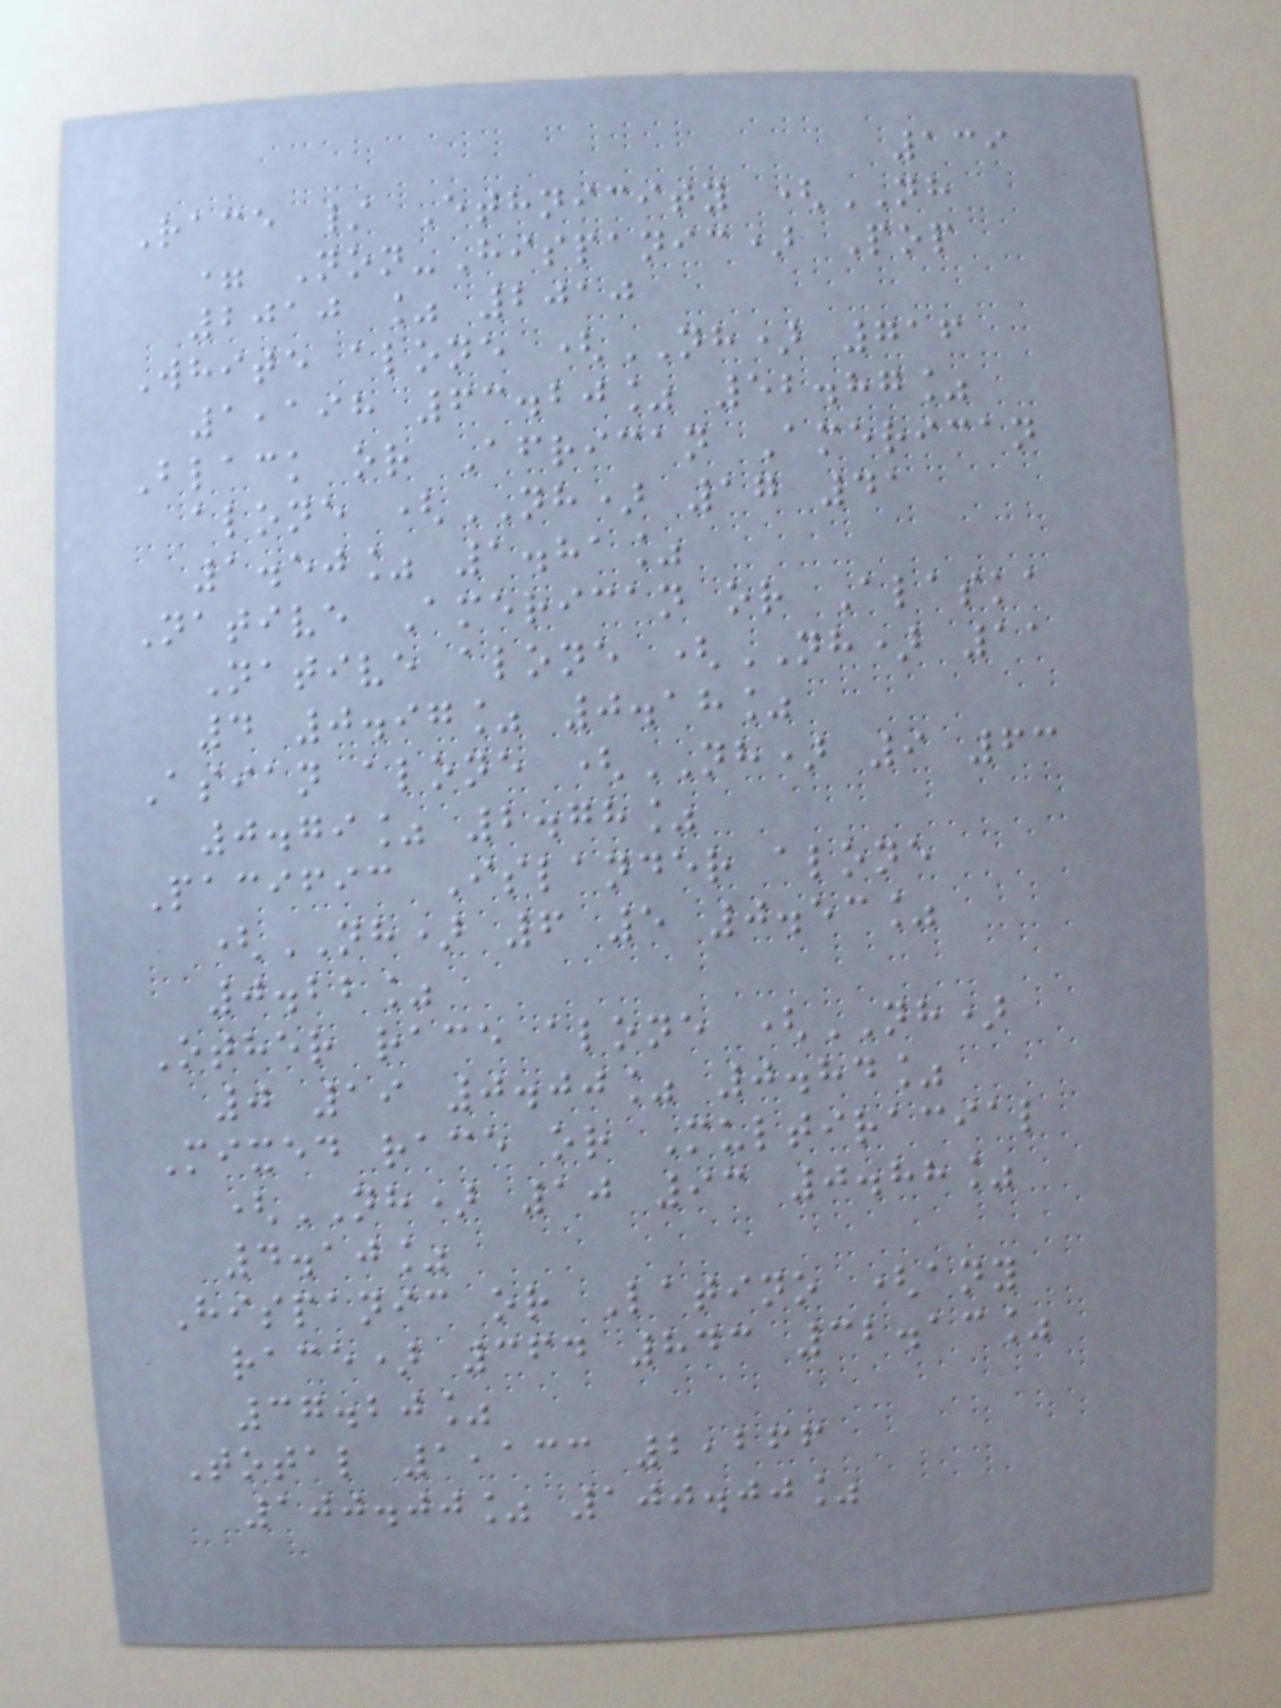139
Race / Ethnicity (NH
= Non-Hispanic) Pop
2010 % 2010
White alone (NH) 716
1,198 63.20% 52.87%
Black or African American
alone (NH) 17 41
1.50% 1.81%
Native American or Alaska
Native alone (NH) 11
4 0.97% 0.18%
Asian alone (NH) 9 63
0.79% 2.78%
Pacific Islander alone
(NH) 6 5 0.53%
0.22%
Other race alone (NH)
0 19 0.00% 0.84%
Mixed race or Multiracial
(NH) 10 93 0.88%
4.10%
Hispanic or Latino (any
race) 364 843 32.13%
37.20%
Total 1,133 2,266
100.00% 100.00%
